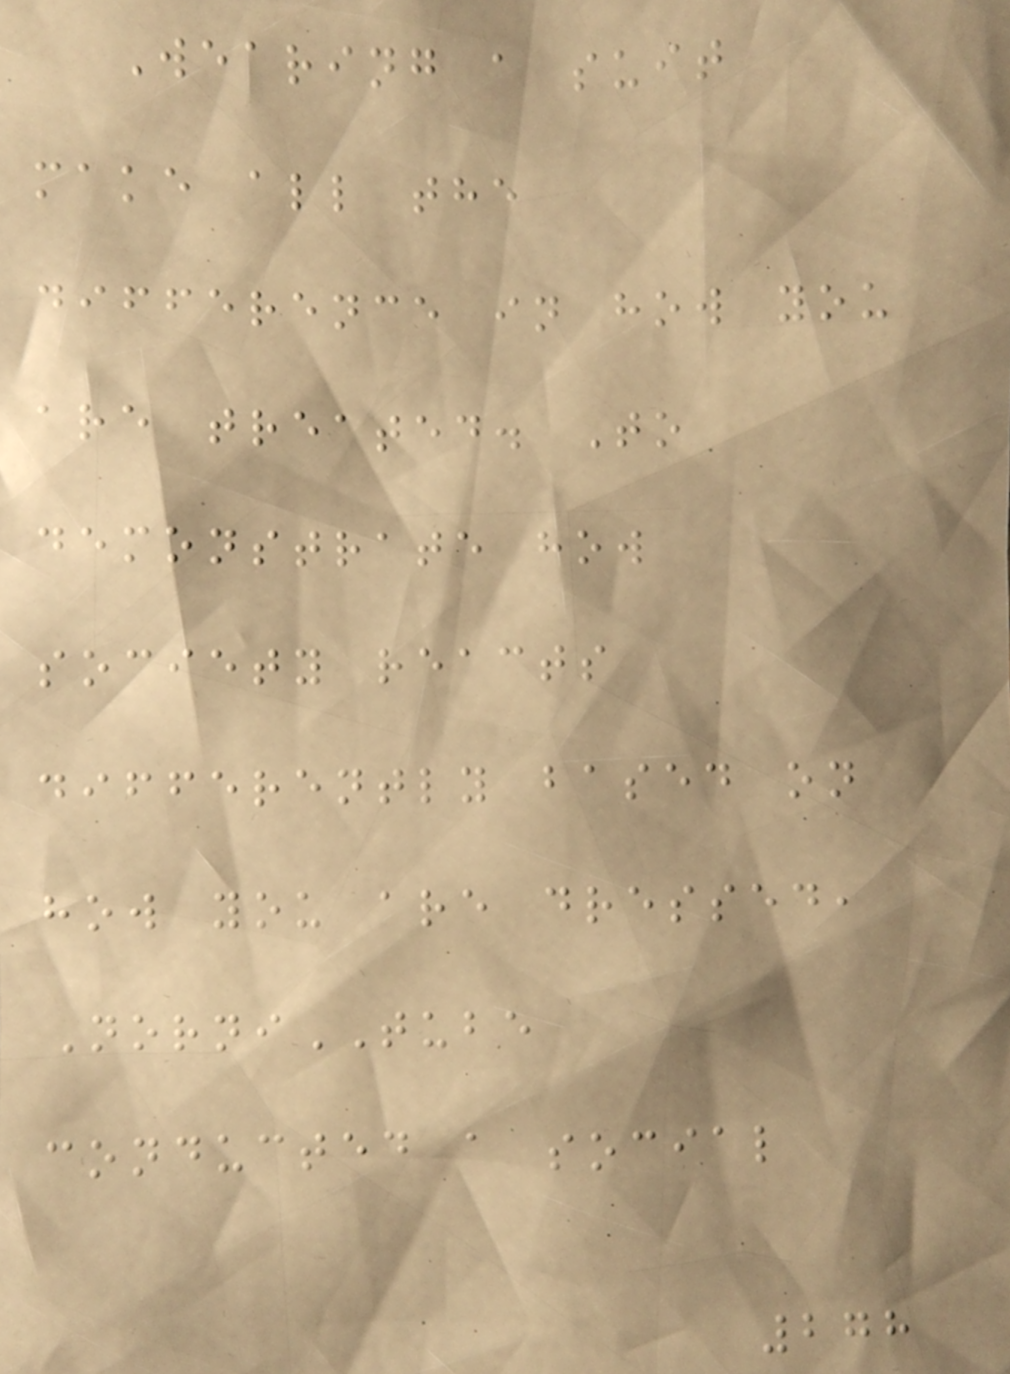Wearing a suit
make all the
difference in how you
are treated. To
demonstrate how
society reacts
differently based on
how you are dressed,
NorniTUBE
conducted a social
278
